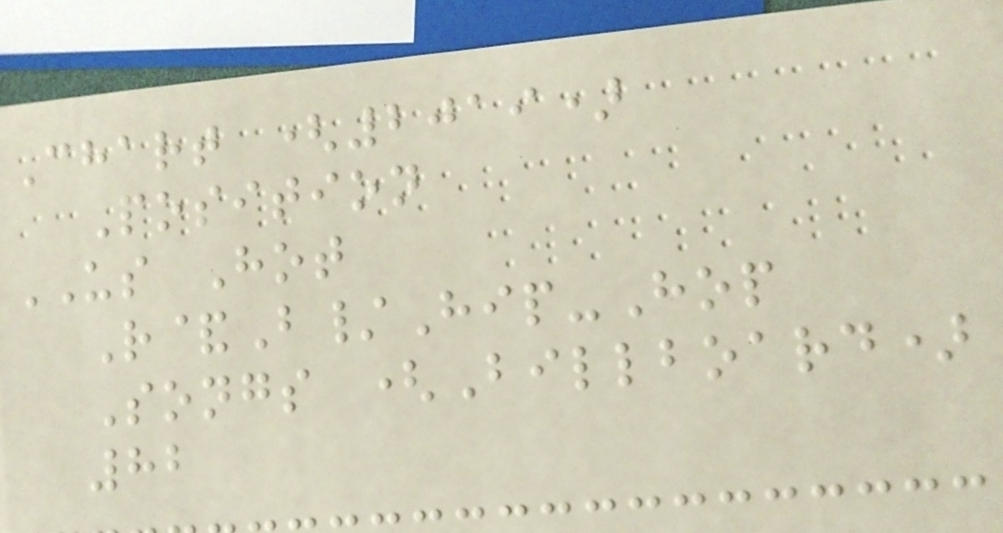Chart (2019)
Position
US Hot
R&B/Hip-Hop
Songs (Billboard)
82
